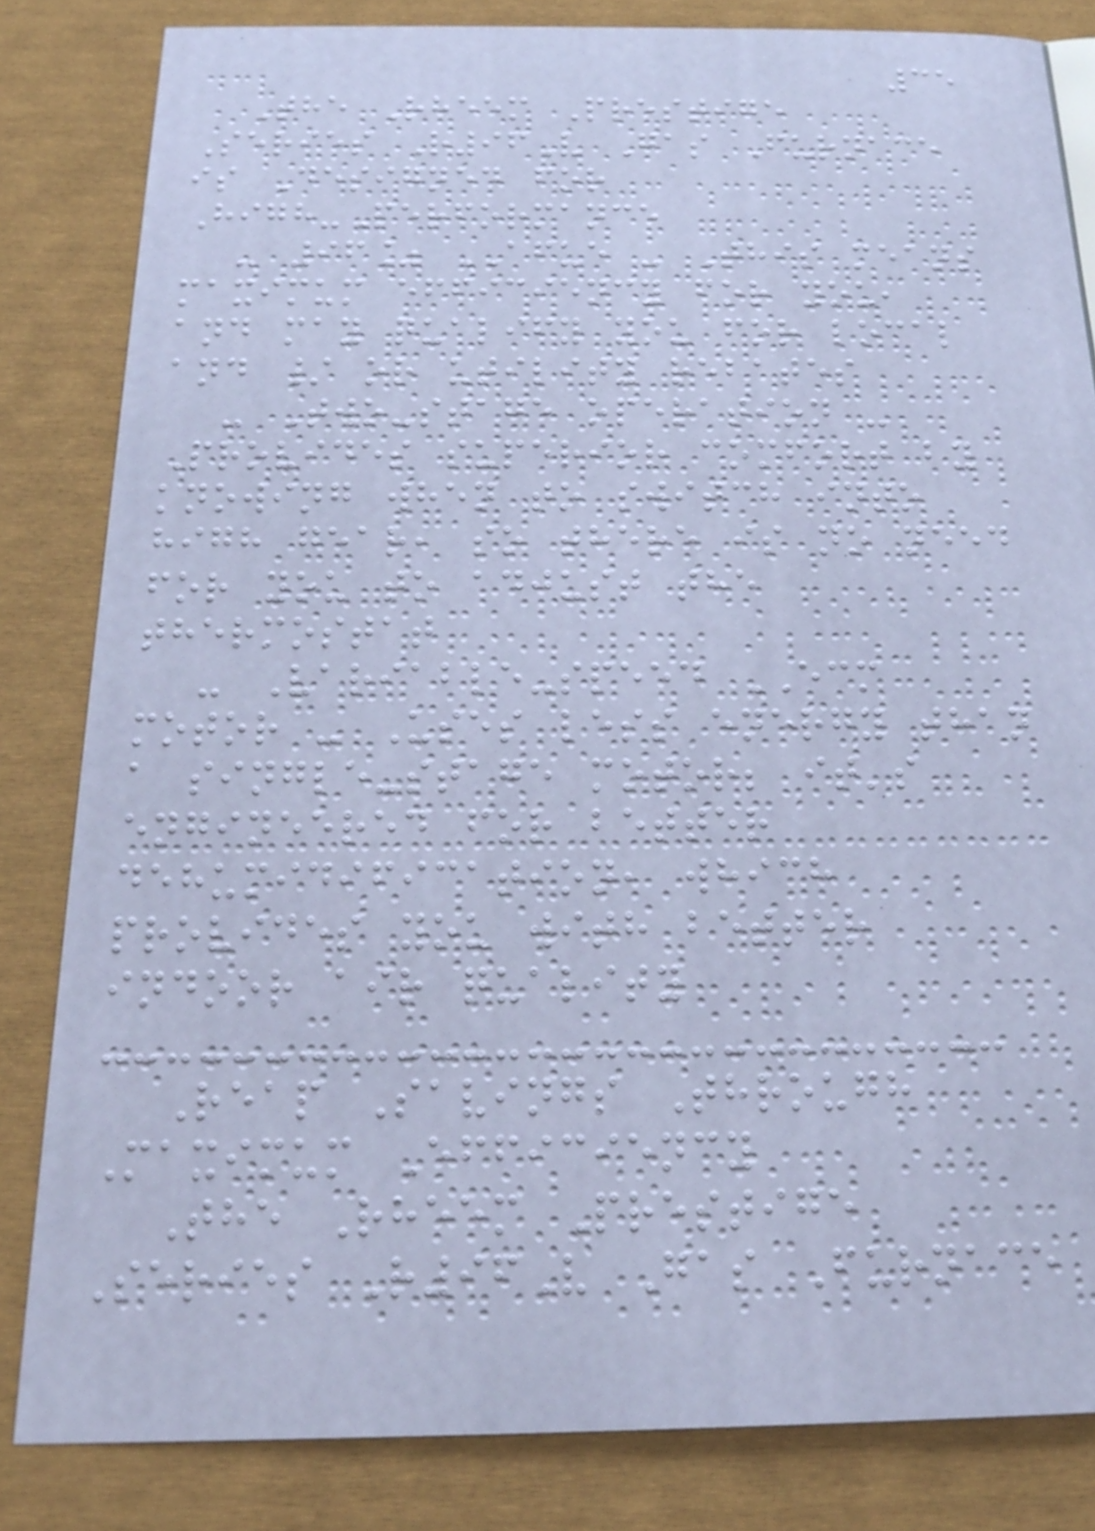35
The Rheem Prestige
Series R96V Gas Furnace
is Designed for
High-Performance
- 96% AFUE - This means
maximum efficiency for you,
and may qualify you for local
and / or utility rebates
- Two-stage operation -
Provides superior comfort by
knowing when to switch into
high gear, so there is no need
for you to adjust the
thermostat
- Variable-speed ECM
motor - Uses less energy than
a single-stage motor; it's
engineered for better
dehumidification, which
provides you with better
indoor air quality
Reap Savings Through
Maximum Efficiency
The Rheem Prestige
Series R96V Gas Furnace
